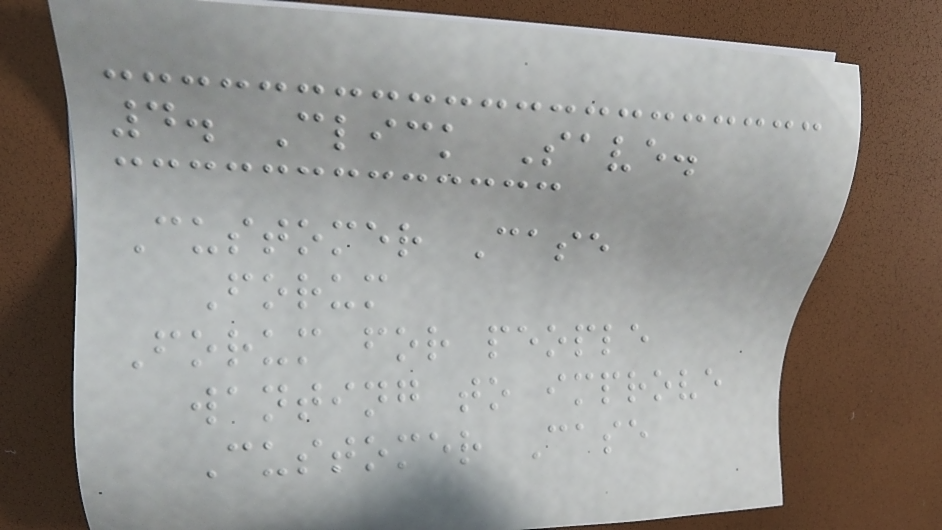4. Click Save.
Customer Case
Forum
Forum for people
wanting to improve
Customer Case
